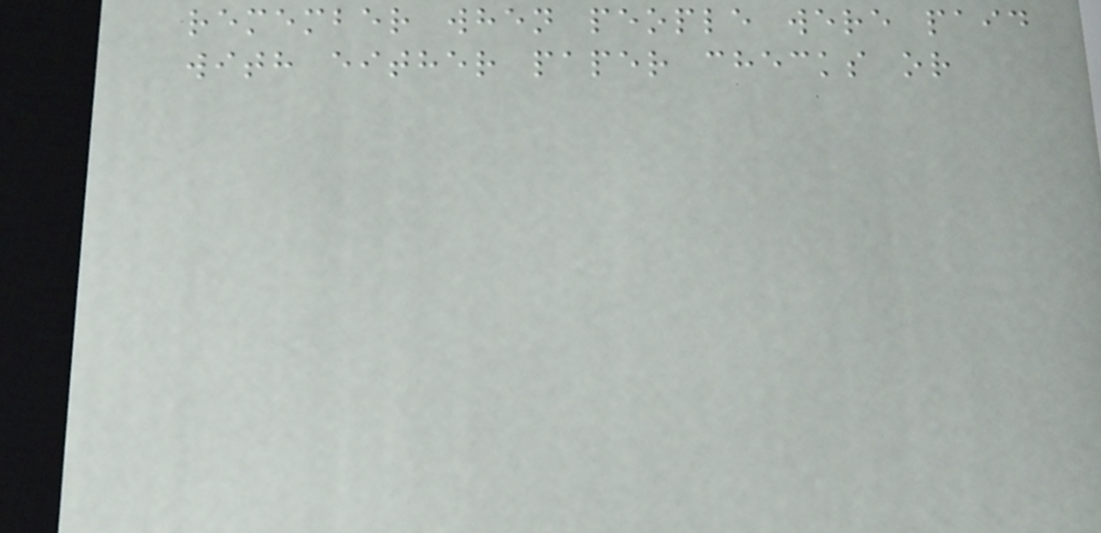remember when people were paid
with either paper checks or
